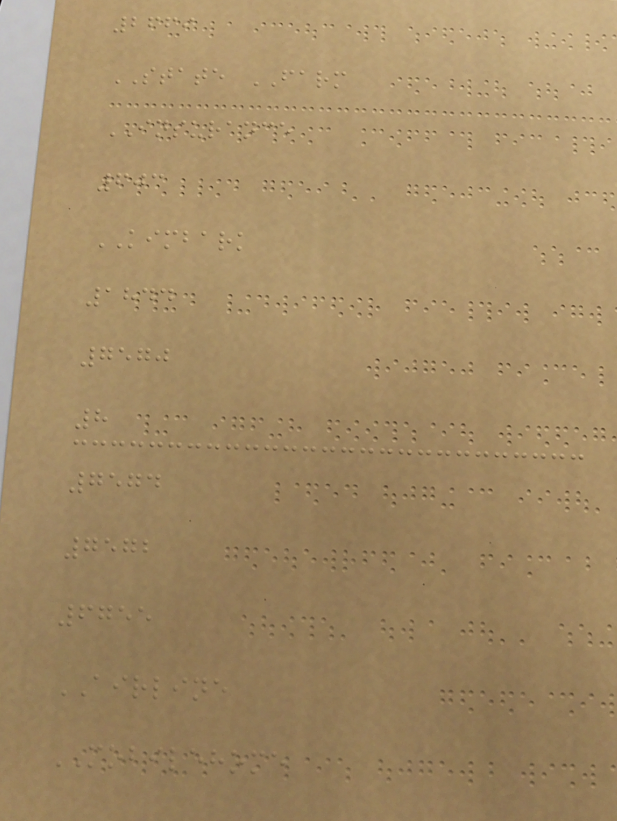2669
STATE FARM
INSURANCE
603
KIMBARK
1844
7570
8
7574
7572
6755
AIRLINE
MOBILEHOME
